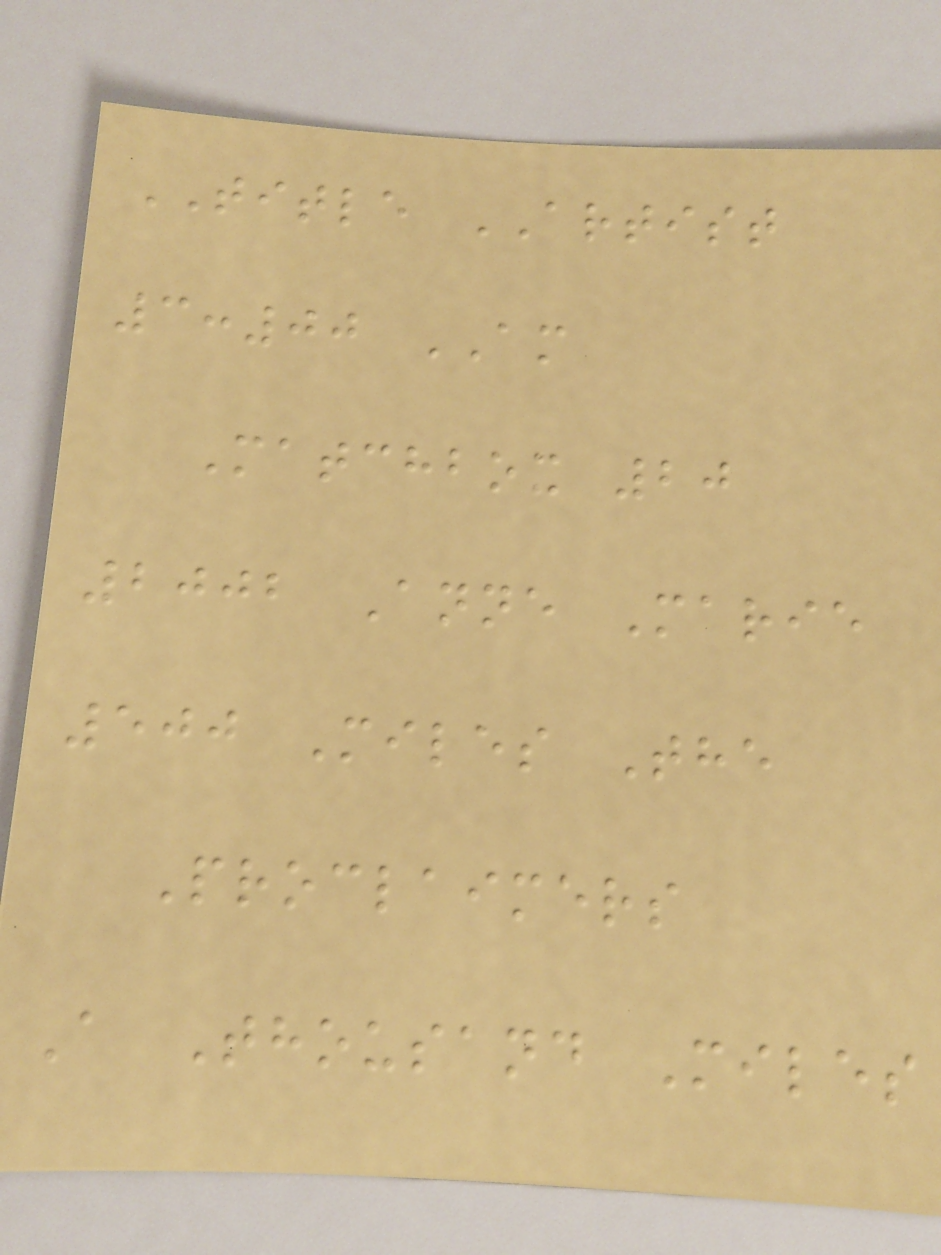TITLE ARTIST
3:00 AM
Matchbox 20
2002 Anne Marie
500 Miles The
Proclaimers
A Thousand Miles
